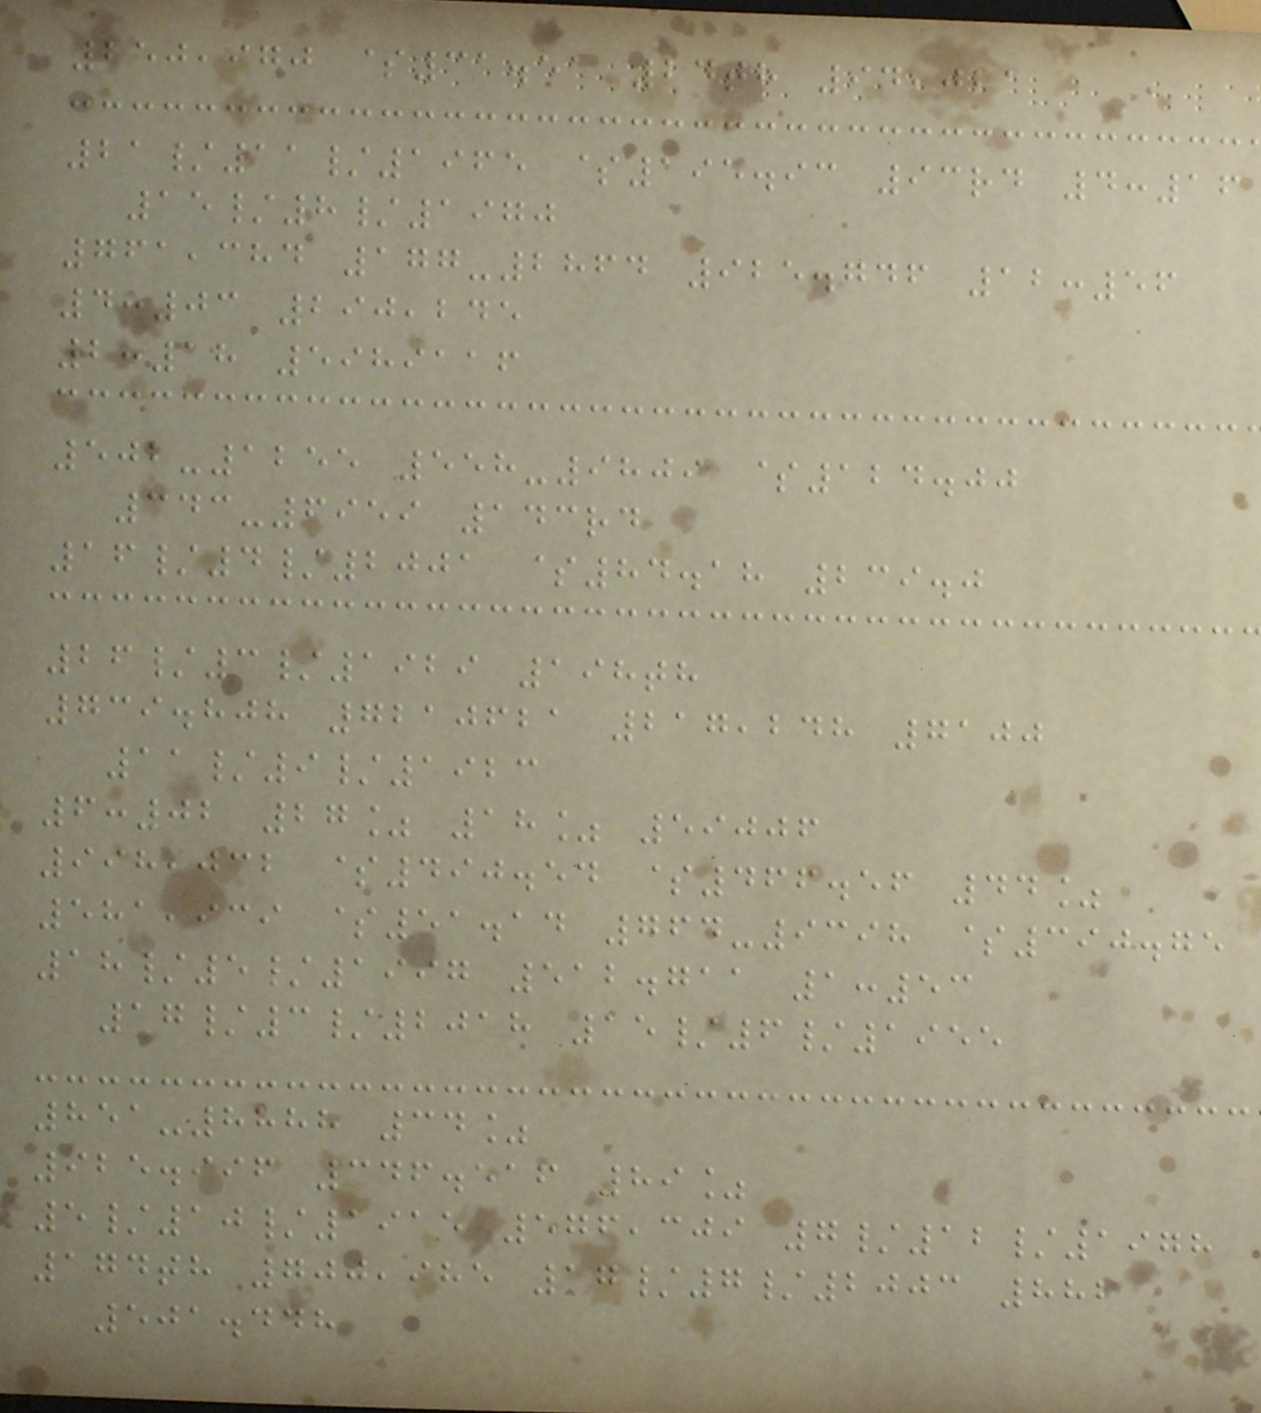250,970 $31.51 24th 94,021
21/11/1965 $195.93 93rd 4:16
15/8/1970
761,384 177-2864 925.746 12:56
4:03 290,245
2:18 5989116
502-1255 558-9809 $124.00
343-6959 143rd
16/4/2001 $84.18 239.0
26/3/1929 198th
739.808 7210621 217,248 7100
11/9/1923
6:02 27% 18% 59006
998,032 $490.54 $466.56 44%
581,939 $51.14 764-9398 $390.75
18/5/1997 512.711 1:53
17/3/2018 15/6/1955
851-8888 34%
925.996 346.516 89%
5/10/1915 576,309 7/12/1978
174th 700,985 17/7/2003 882
501.448
